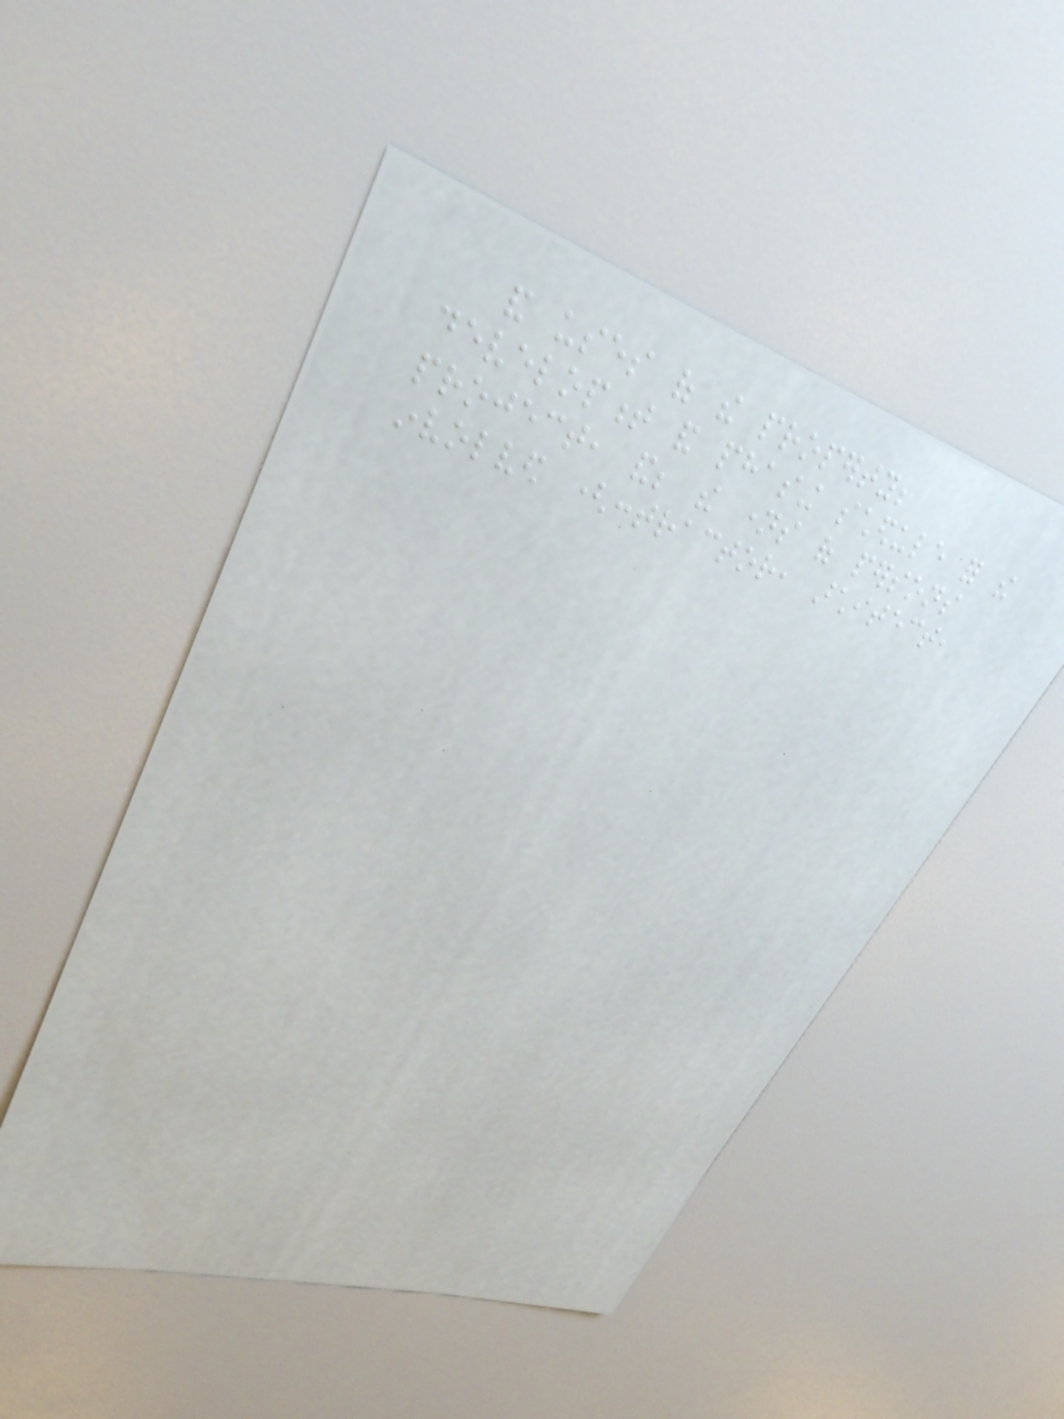and uses of the property;
development and phasing schedule for the
project, and; the names of persons
involved (contractor, architect,
